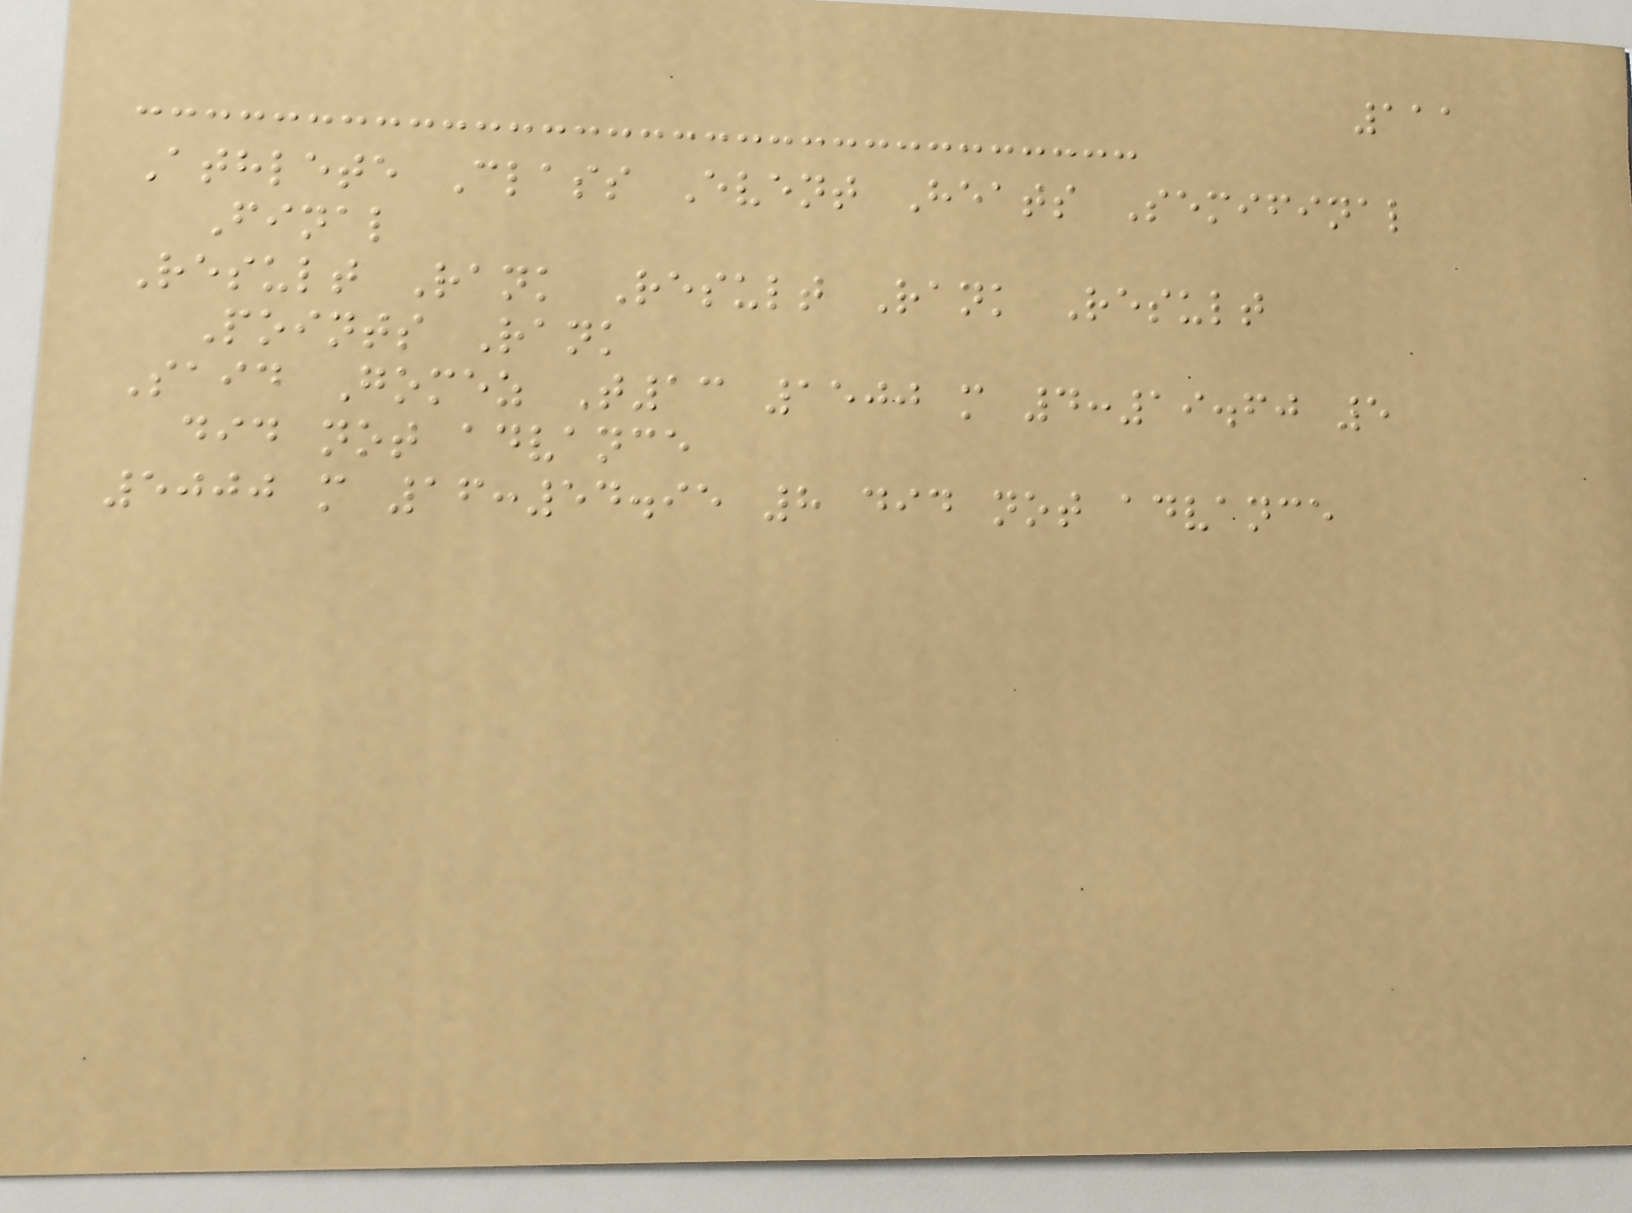111
Athlete Class Event Heats Semifinal
Final
Result Rank Result Rank Result
Points Rank
Said Gomez T13 1500 m 4:19.60 5
did not advance
5000 m 16:54.95 8 did not advance
